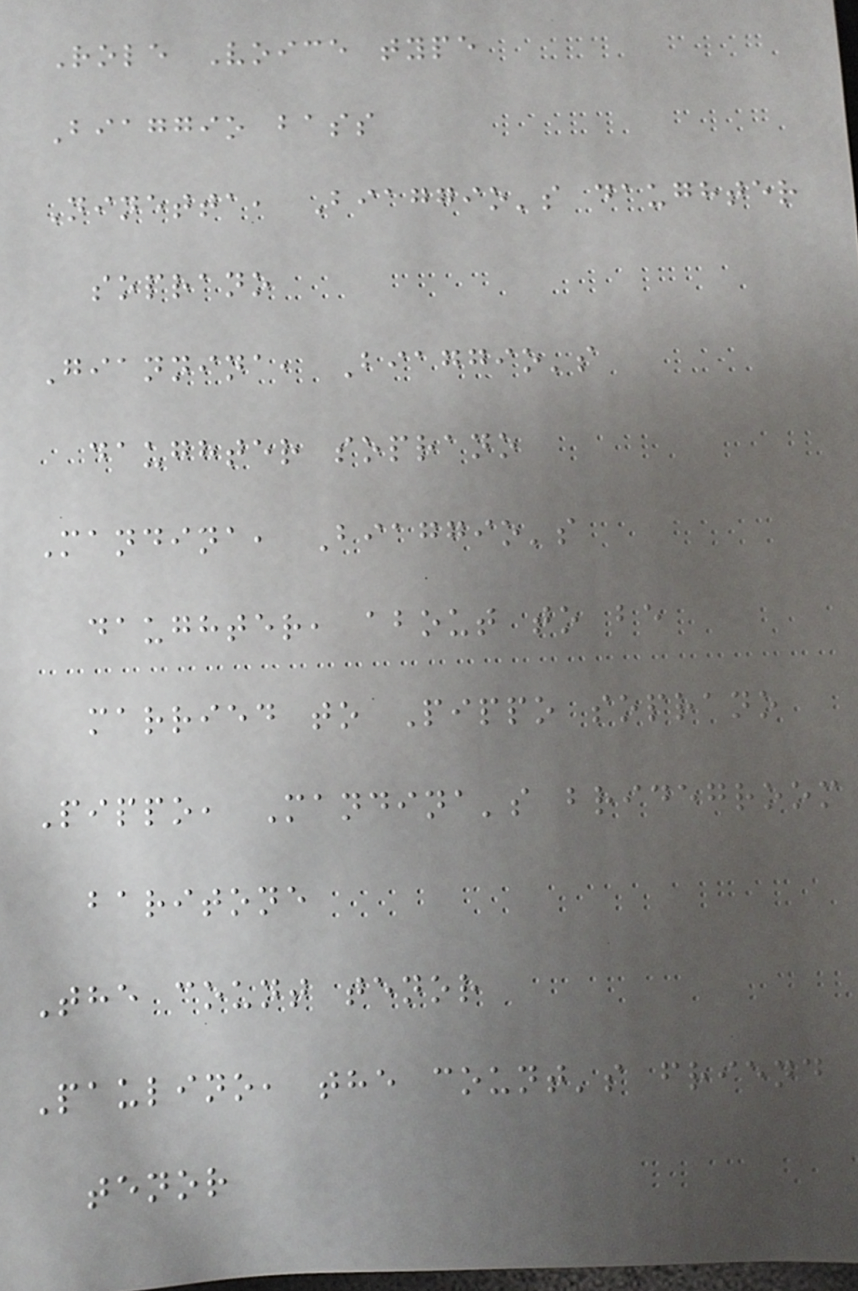Role Voice type
Biaggio bass
Ninetta, Biaggio's daughter
soprano
Giannina, Biaggio's
daughter soprano
Mandina, Biaggio's
daughter, about to be
married to Pippo soprano
Pippo, Mandina's bridegroom
baritone
The count tenor
Paulino, the count's friend
tenor
